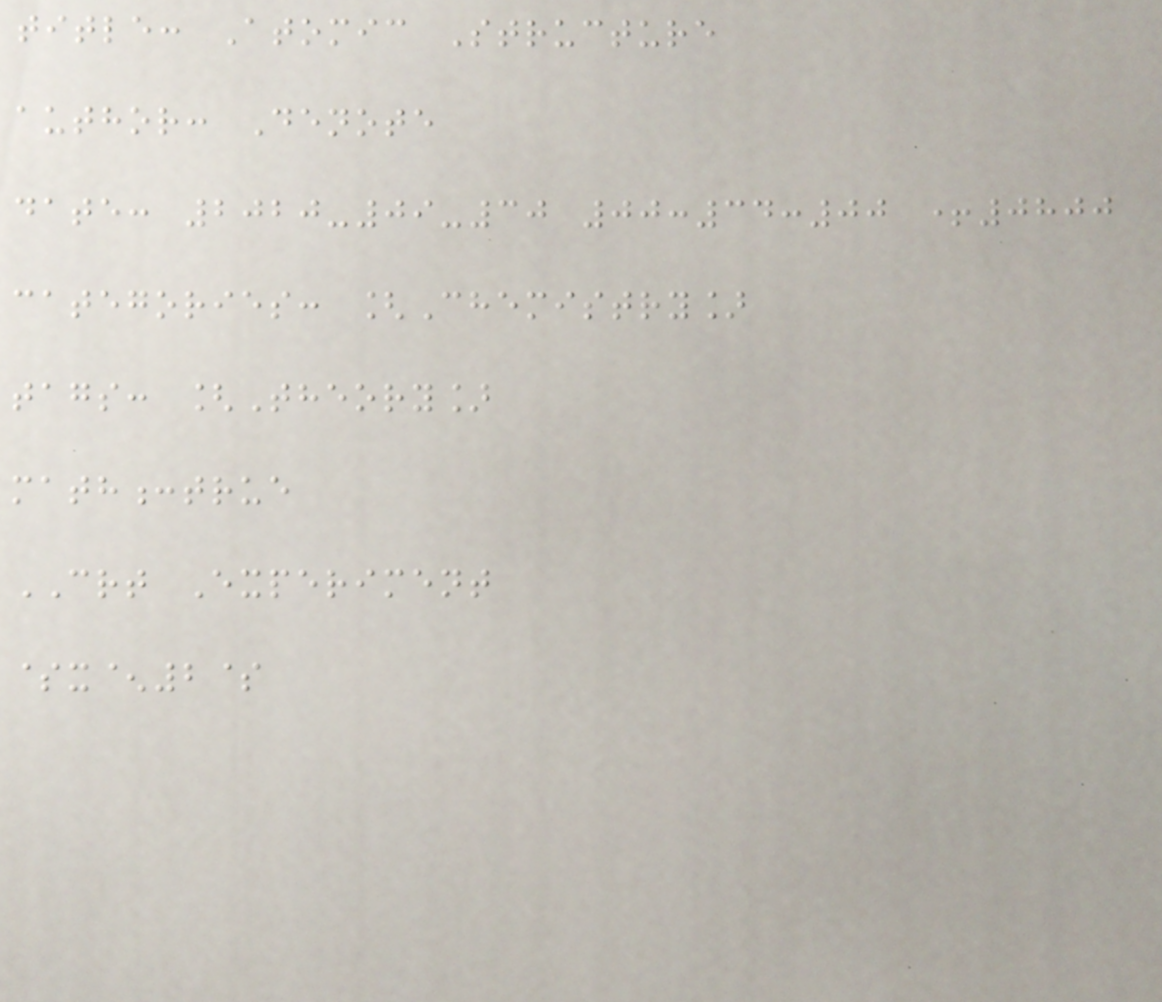title: Atomic Structure
author: Denote
date: 2020-09-30 00:34:00 +0800
categories: [Chemistry]
tags: [Theory]
math:true
CRT Experiment
$x^2$
